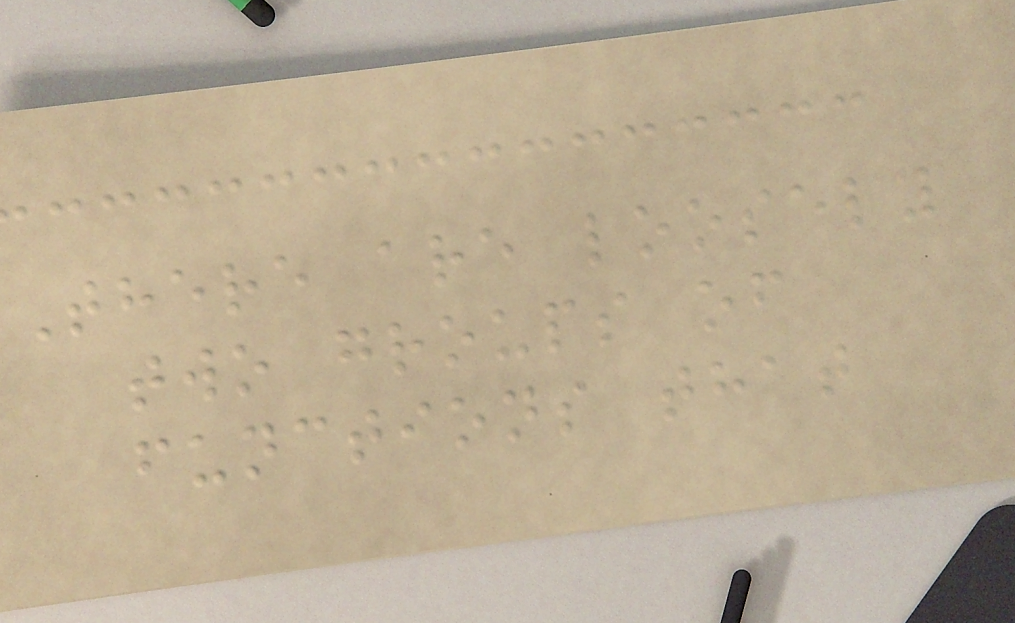There are loosely
two groups of
functions that
